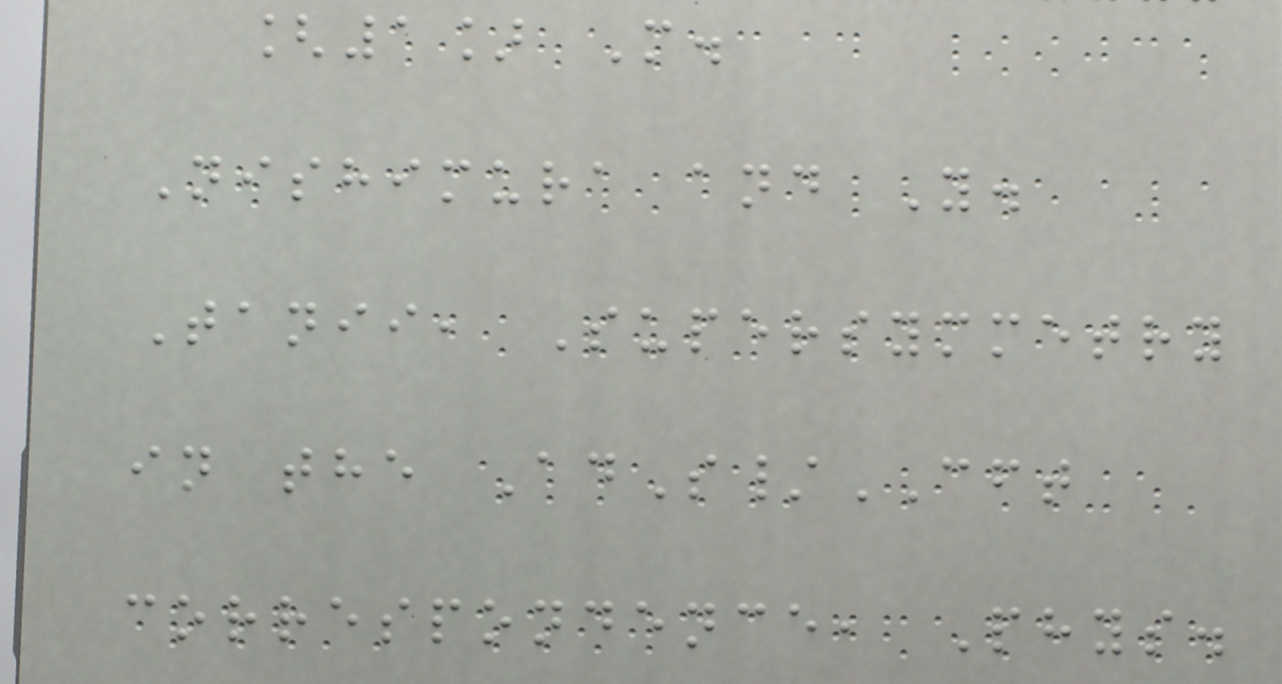[1] M.
Nishimura and Y.
Tanii, Supersymmetry
in the AdS/CFT
correspondence, Phys.
